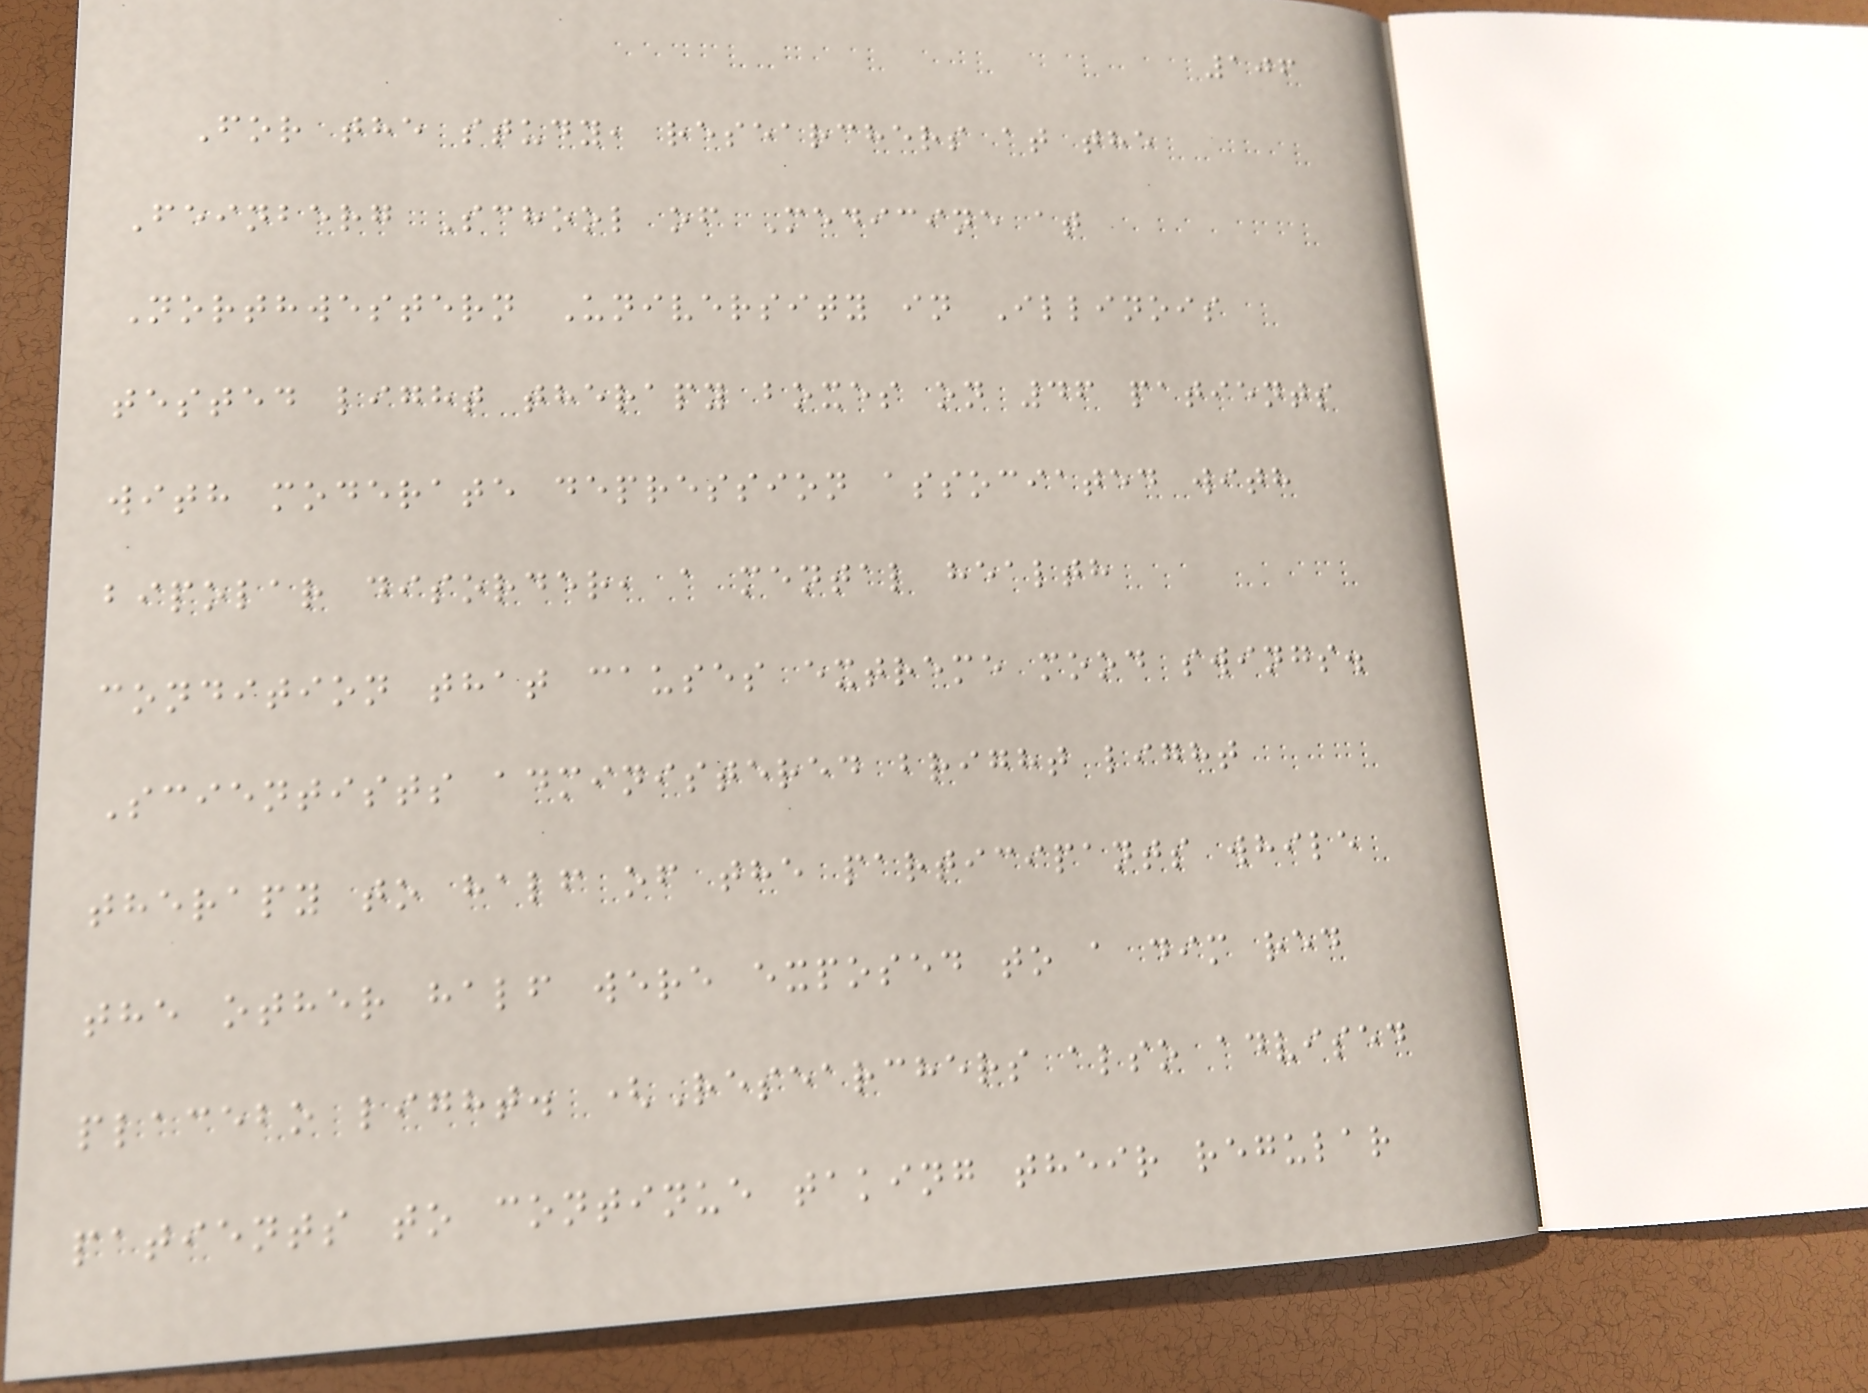106
For the study, researchers at the
Feinberg School of Medicine at
Northwestern University in Illinois
tested light therapy boxes on 46 patients
with moderate depression associated with
bipolar disorder, a mental health
condition that causes extreme mood swings.
Scientists administered bright light
therapy to half of the participants while
the other half were exposed to a dim red
placebo light. (Researchers also advised
patients to continue taking their regular
